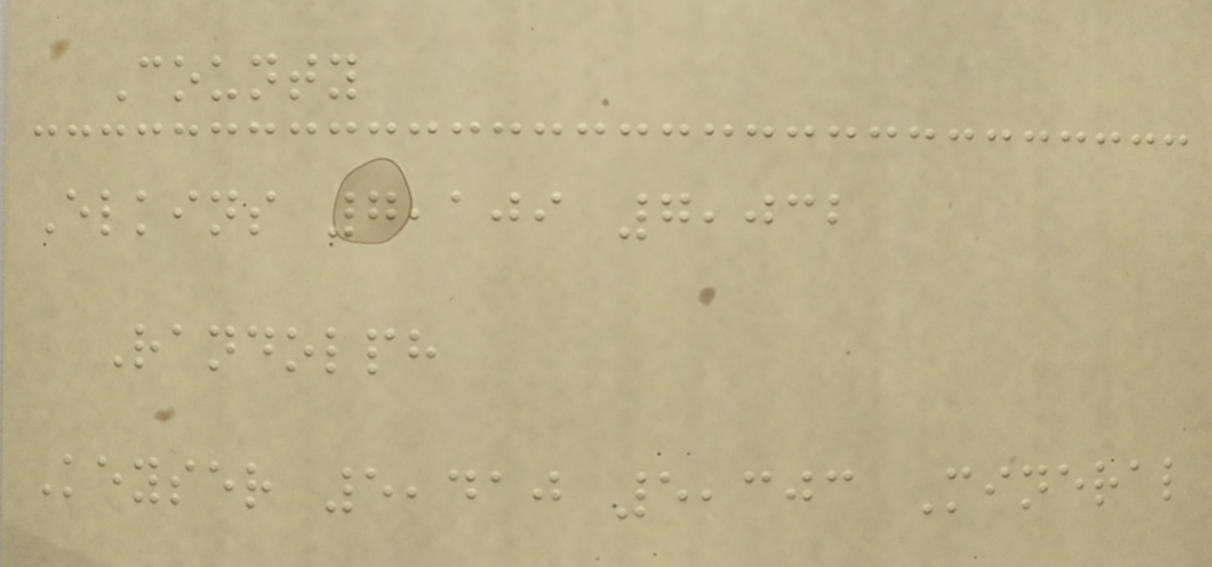County
Elkins 7,109 7,032
Randolph
Keyser 5,410 5,303 Mineral
